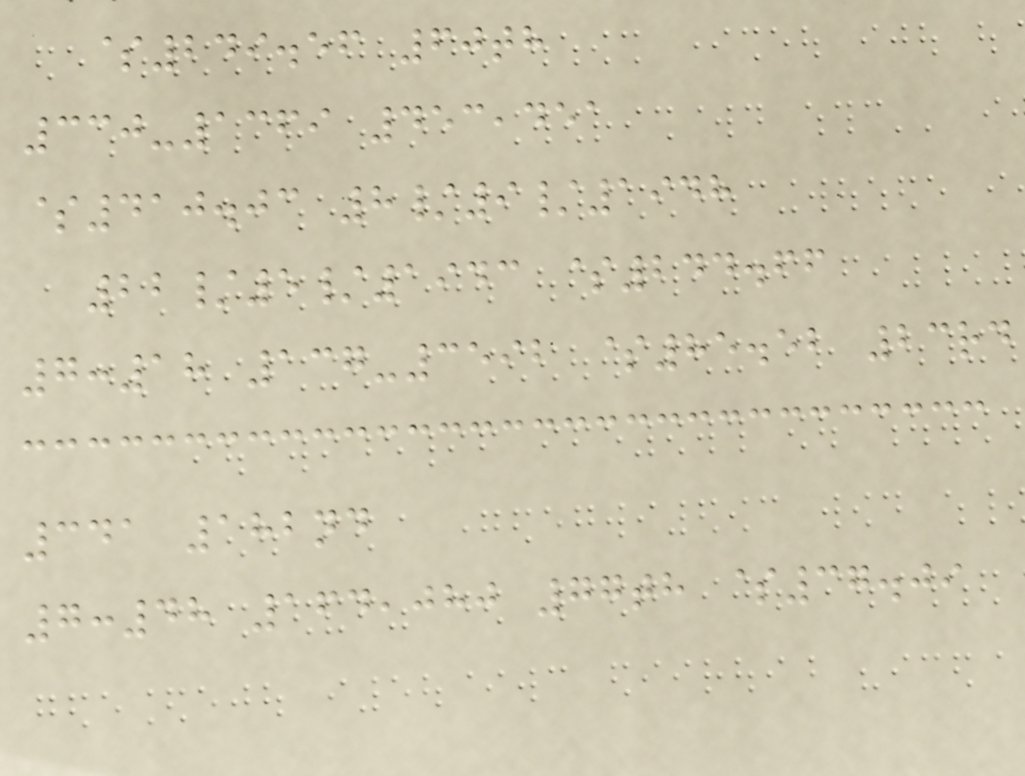$249.56 60th
330-1369 453,451
$410.03 8/9/1948
22/5/1943 $244.66
7:18 137-3592 $85.52 23rd
341 182nd
7:48 164,080 77th $37.09
